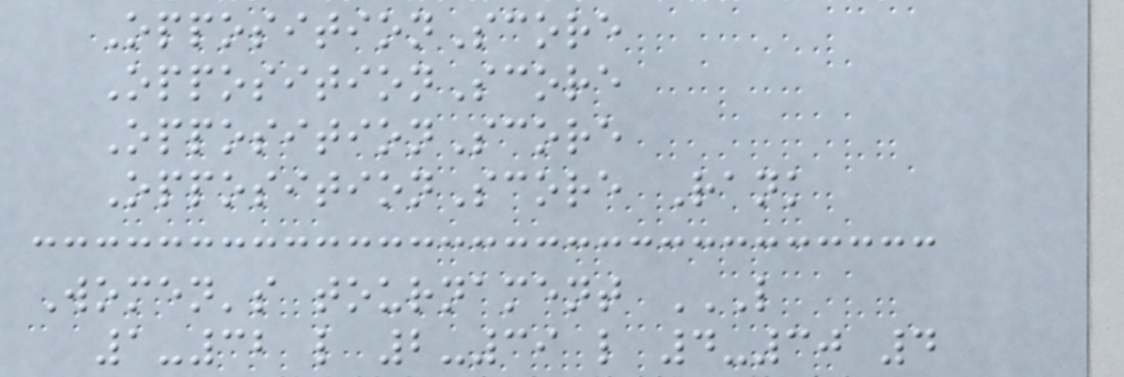OppositionScore
OppositionScore
OppositionScore
OppositionScore Rank
Women's tournament L
1-32 L 2-39 L 4-30 4
